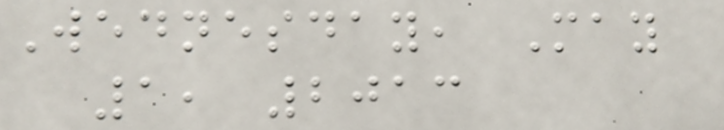Wednesday, May
1, 2013
